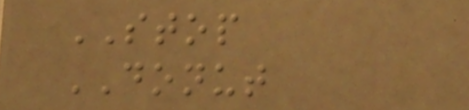STOP
DONUT
